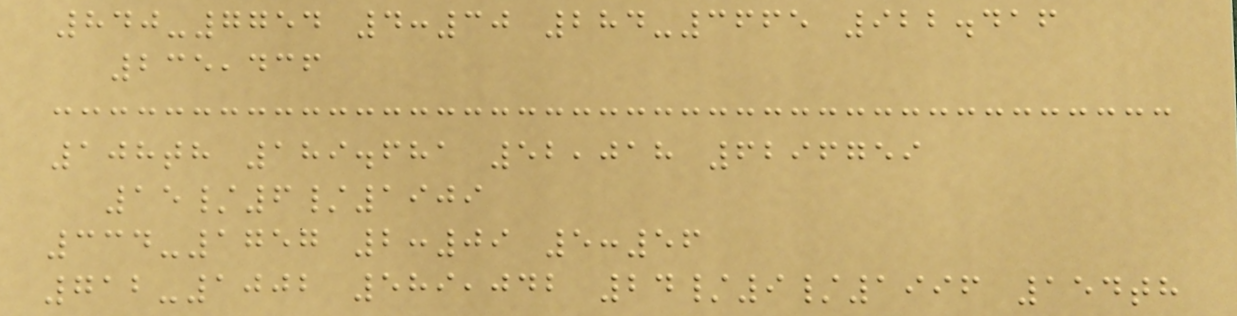840-7754 4:30 284-3665 922.416
235,436
108th 189.681 52,018 6296759
15/6/1909
334-1757 2:09 5:56
712-1002 589,042 24/9/1996 154th
